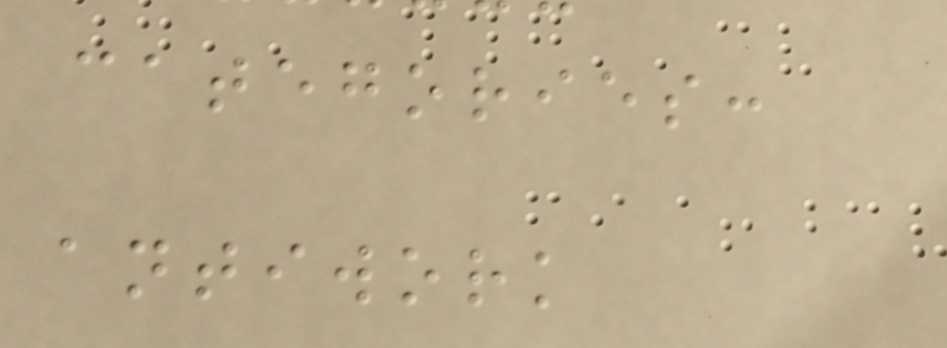categories:
antiwork
